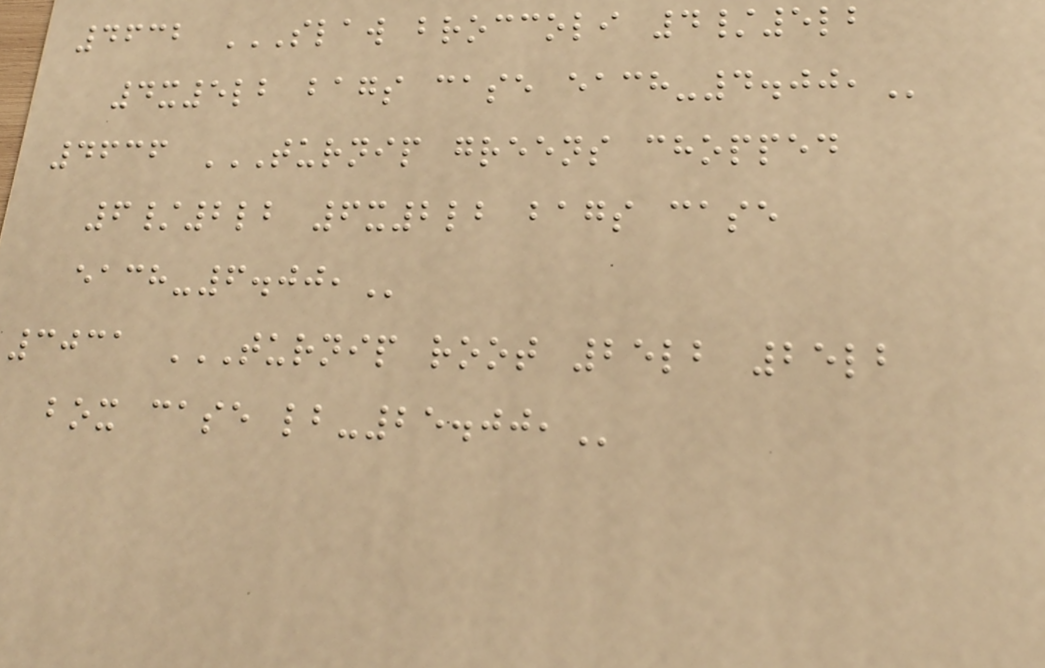4632 SLAW BROCCOLI 4/5LB
4X5LB BAGS CASE EACH-4.00,
4636 TURNIP GREENS CHOPPED
6/2LB 6X2LB BAGS CASE
EACH-6.00,
3031 TURNIP ROOT 25LB 25LB
BOX CASE LB-25.00,
